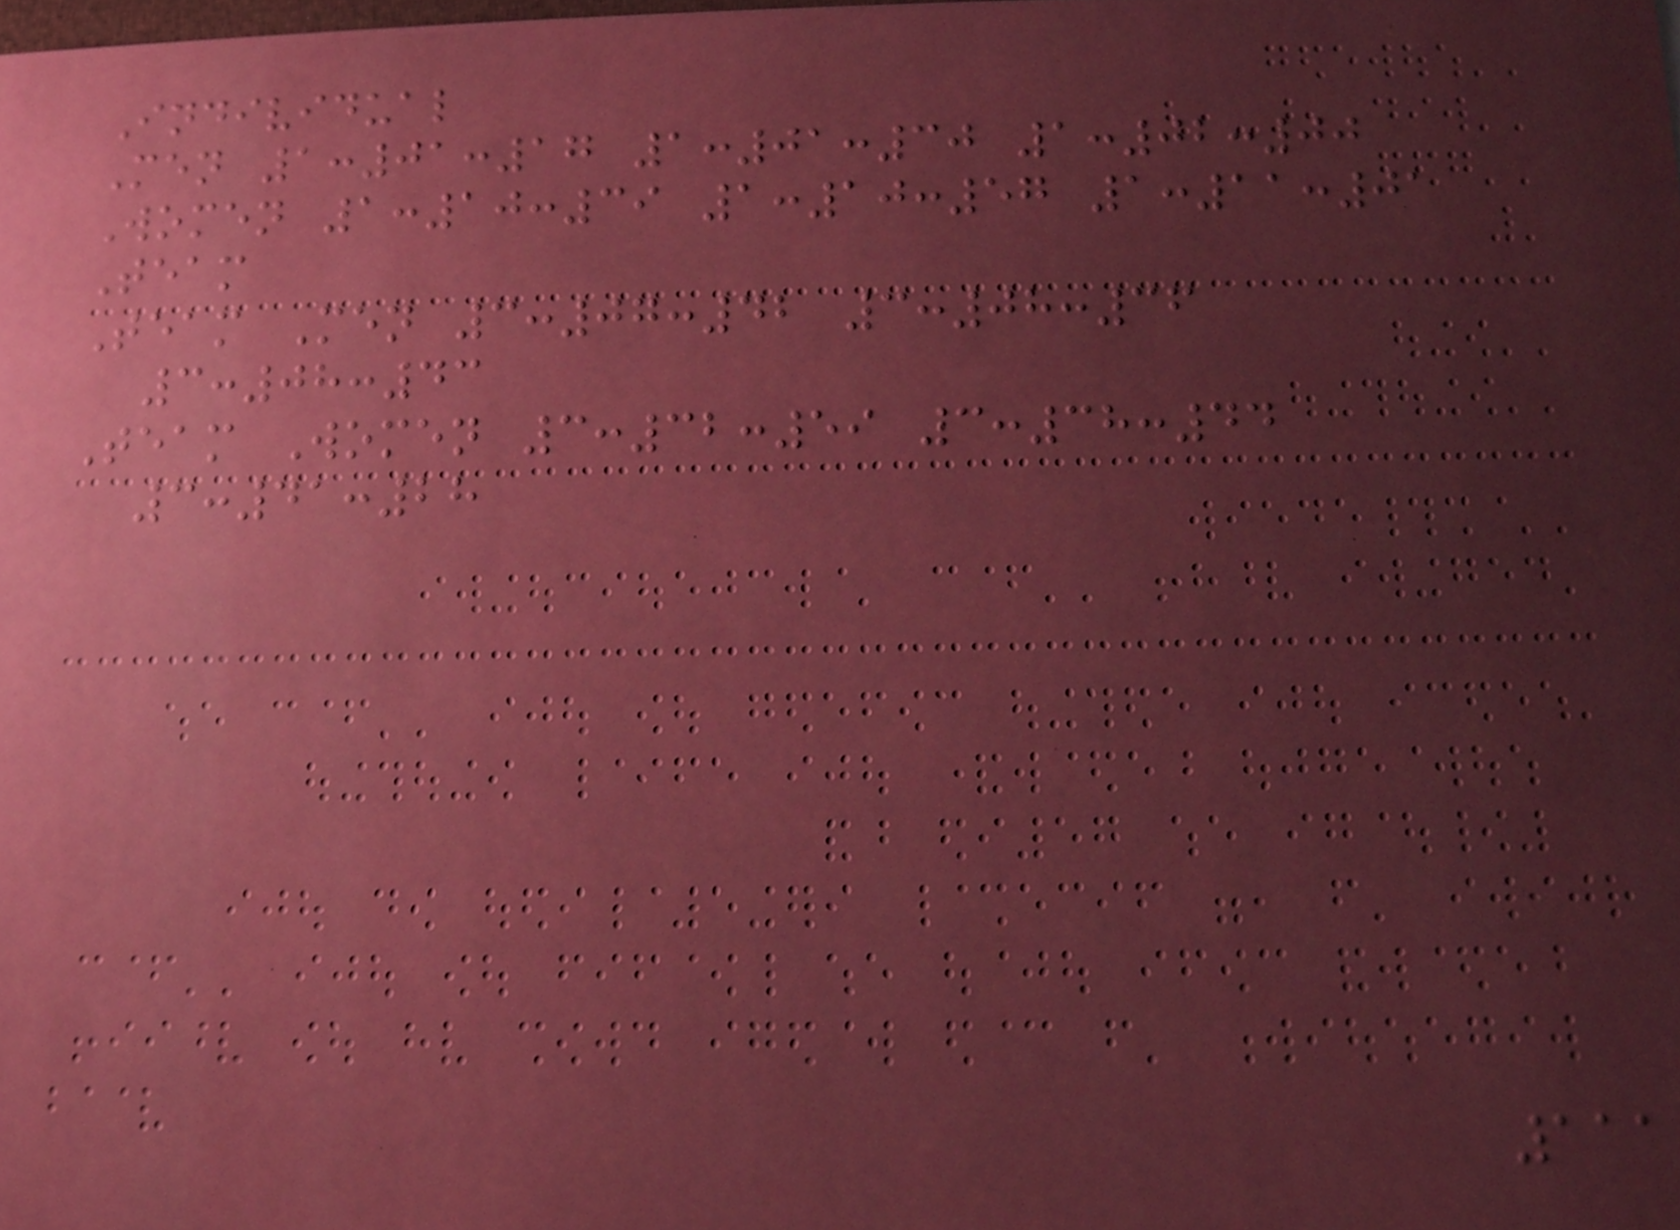Individual
Men 1:01:17 1:01:30 1:02:00
Women 1:10:39 1:10:57 1:11:01
Team
Team Men 3:07:42 3:08:36
3:08:43
Team Women 3:32:59 3:38:44
3:41:28
111
